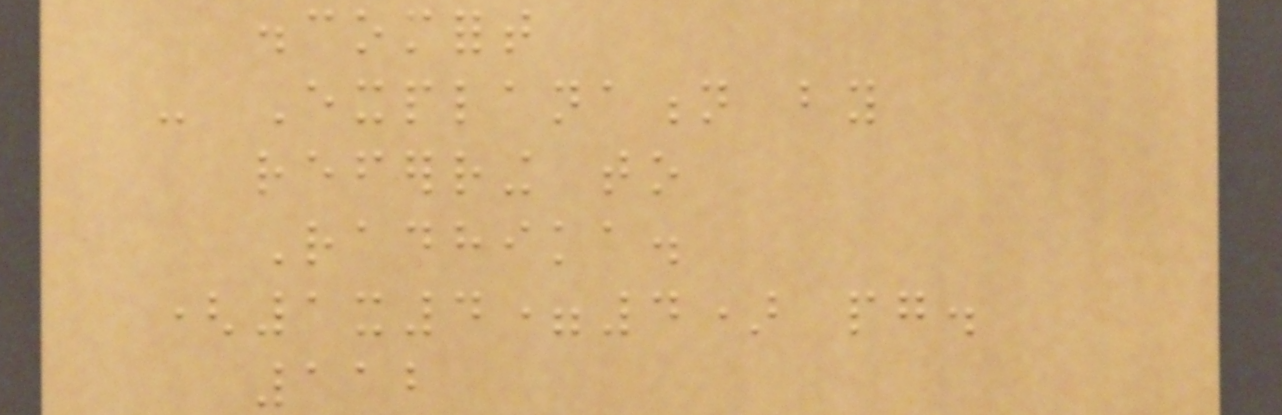discomfort
- Explanation by
referring to
Radhika.
(1x4=4) pg.
112
